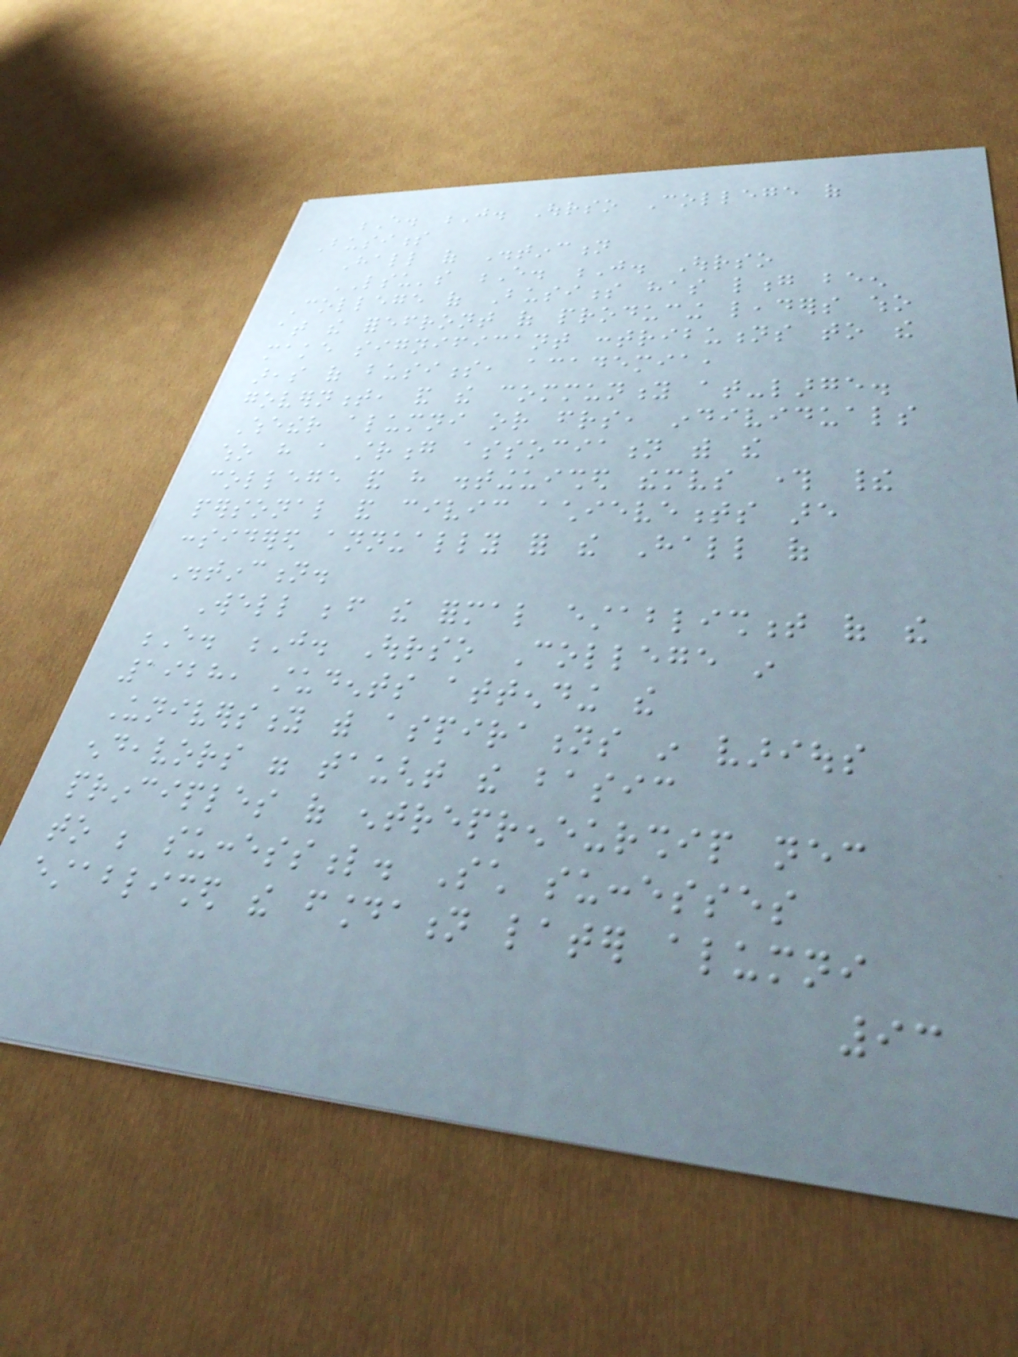E. J. Ourso College of
Business
Hall of Distinction
LSU's E. J. Ourso
College of Business has long been
at the forefront of producing leaders who
make significant contributions to the
areas of business, academia,
government, and the community at-large.
Whether alumni or friends, individuals
who have a strong association with the
college and have distinguished themselves through their
personal and civic achievements are
considered annually for the Hall of
Distinction.
Well before the formal establishment of the
E. J. Ourso College in
1928, students attending the
University with aspirations in various
endeavors were taught the basic
principles of entrepreneurship necessary
to be successful. Such successes
established the foundation later alumni
93
